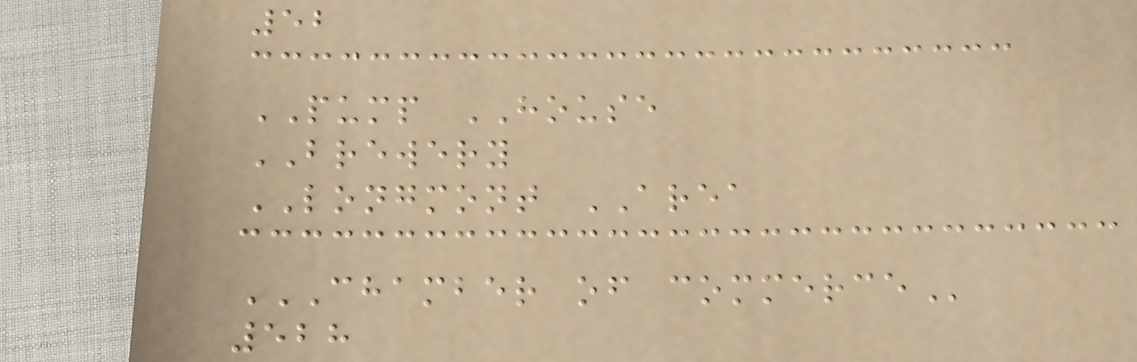52
PUMP HOUSE
BREWERY
LONGMONT AREA
CHAMBER OF COMMERCE
528
